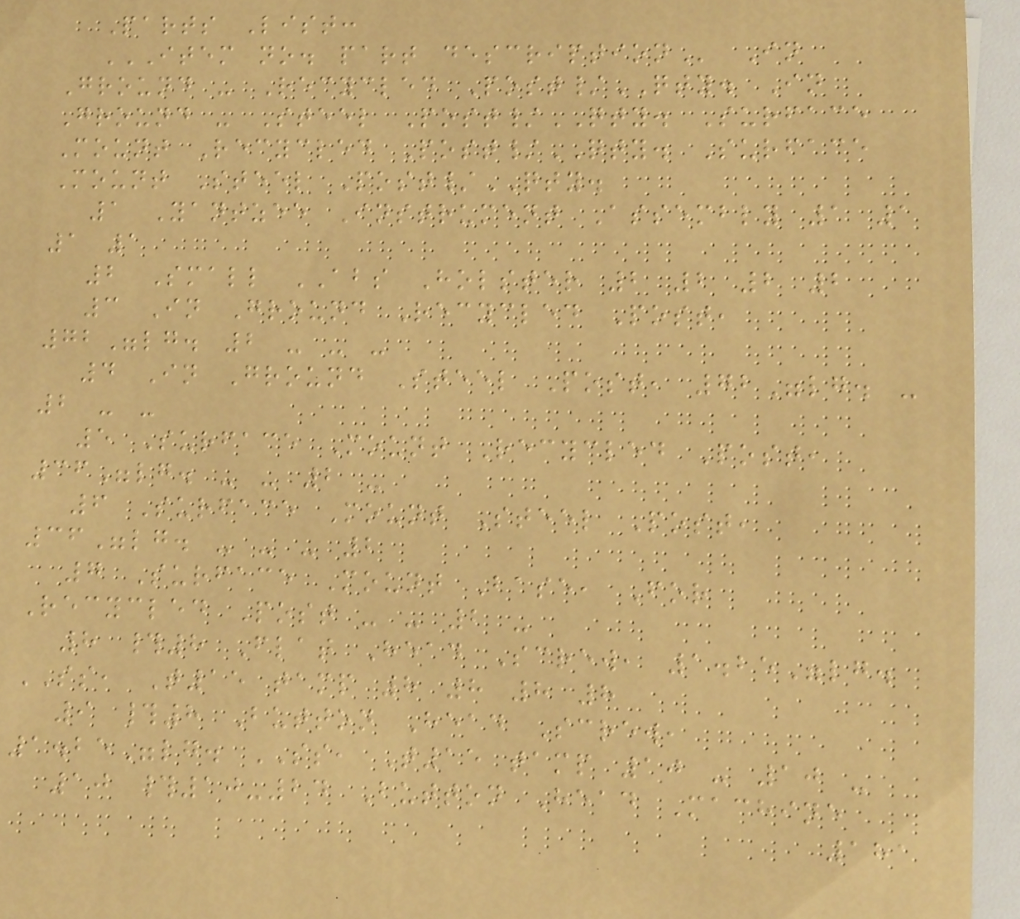Parts List:
ITEM NO. PART DESCRIPTION In
Ground - Recycled Post/QTY. In
Ground - Steel Post/QTY. Surface
Mount Recycled Post/QTY. Surface
Mount Steel Post/QTY.
1 Yantzee Instrument Assembly 1 1
1 1
2 Small ABS Holster 2 2 2 2
3 In Ground Recycled Post,
72"lg. 2 - - -
4 In Ground Steel Post, 72"lg. -
2 - -
5 Surface Mount Recycled Post,
36"lg. - - 2 -
6 Surface Mount Steel Post,
36"lg. - - - 2
7 Surface Mount Base, For
Recycled Post - - 2 -
8 #8 Flat Head Screw, 1.25"lg.
SS, T15 tamp 8 8 8 8
9 #8 Button Head Screw,
1.25"lg. SS, T15 tamp 10 - 10 -
10 #10-24 Button Head Machine
181
